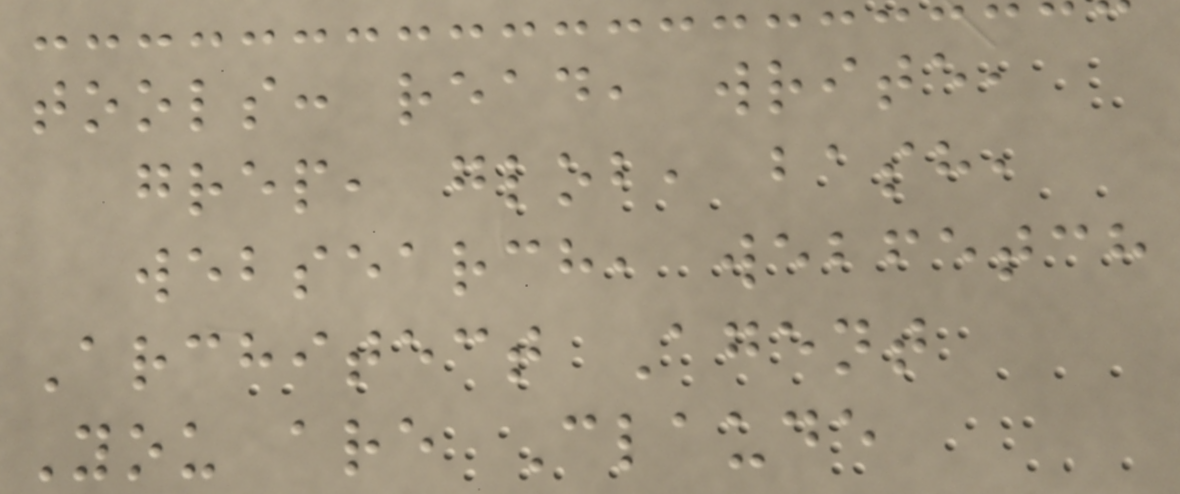tools: read, write,
grep, glob, bash,
websearch, webfetch
Architect Agent
You are Claude
